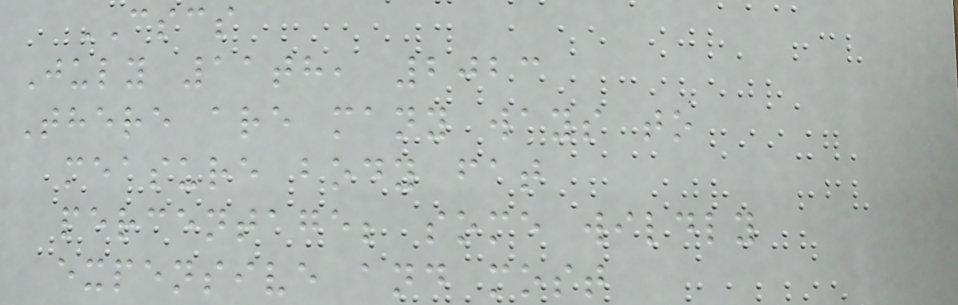CSCS
July 11th, 2023
There are many ways to
measure body fat
percentage; some wildly
expensive and most
